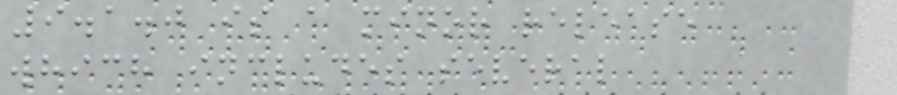9.1.0 is a minor release
which includes several
